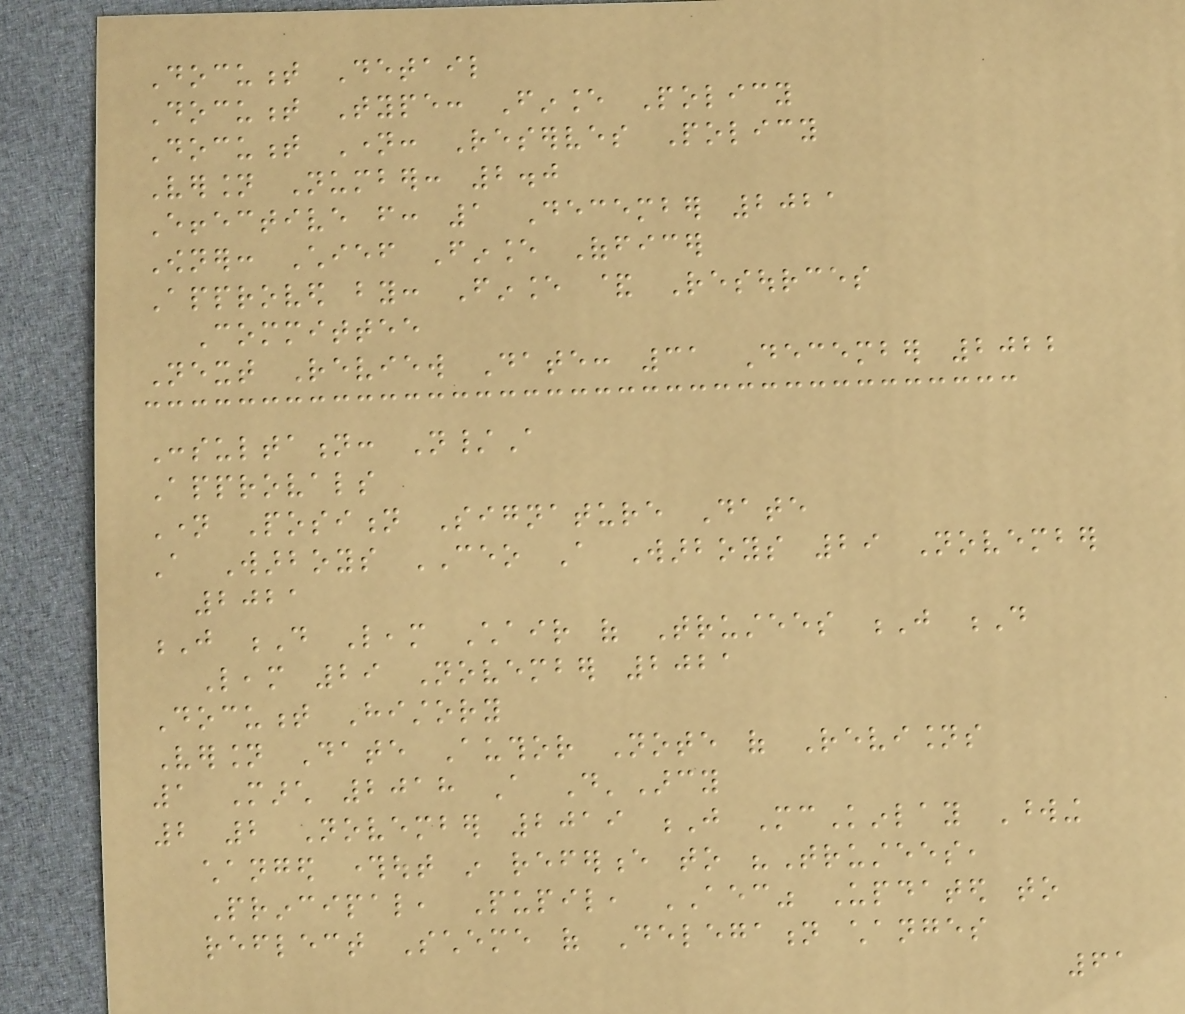Document Detail
Document Type: Finance Policy
Document Name: Reserves Policy
Version Number: 2.0
Effective from: 1 December 2021
Owner: Chief Finance Officer
Approved by: Finance & Resources
Committee
Next Review Date: 31 December 2022
Consultation: N/A
Approvals
Name Position Signature Date
A Warboys CEO A Warboys 29 November
2021
J D Leam Chair of Trustees J D
Leam 29 November 2021
Document History
Version Date Author Note of Revisions
1 March 2018 A D'Arcy
2 2 November 2019 J McKinlay Wording
changed throughout in reference to "Trustees,
Principal, Pupil, AEC" Updated to
reflect Scheme of Delegation changes
61
